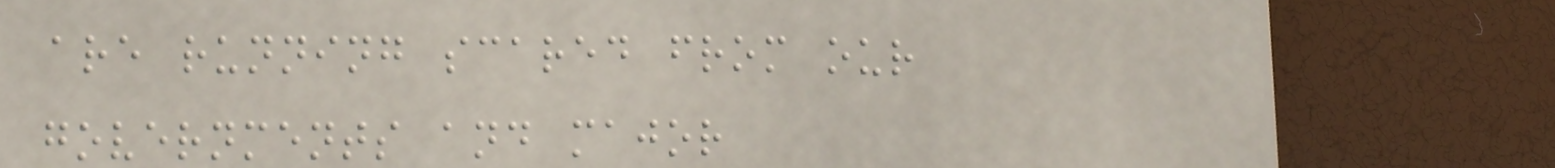are running scared from our
governments and major
